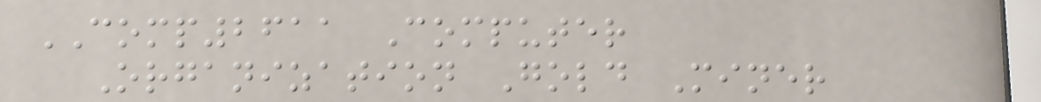COMP2611 Computer
Organization Gold Miner
